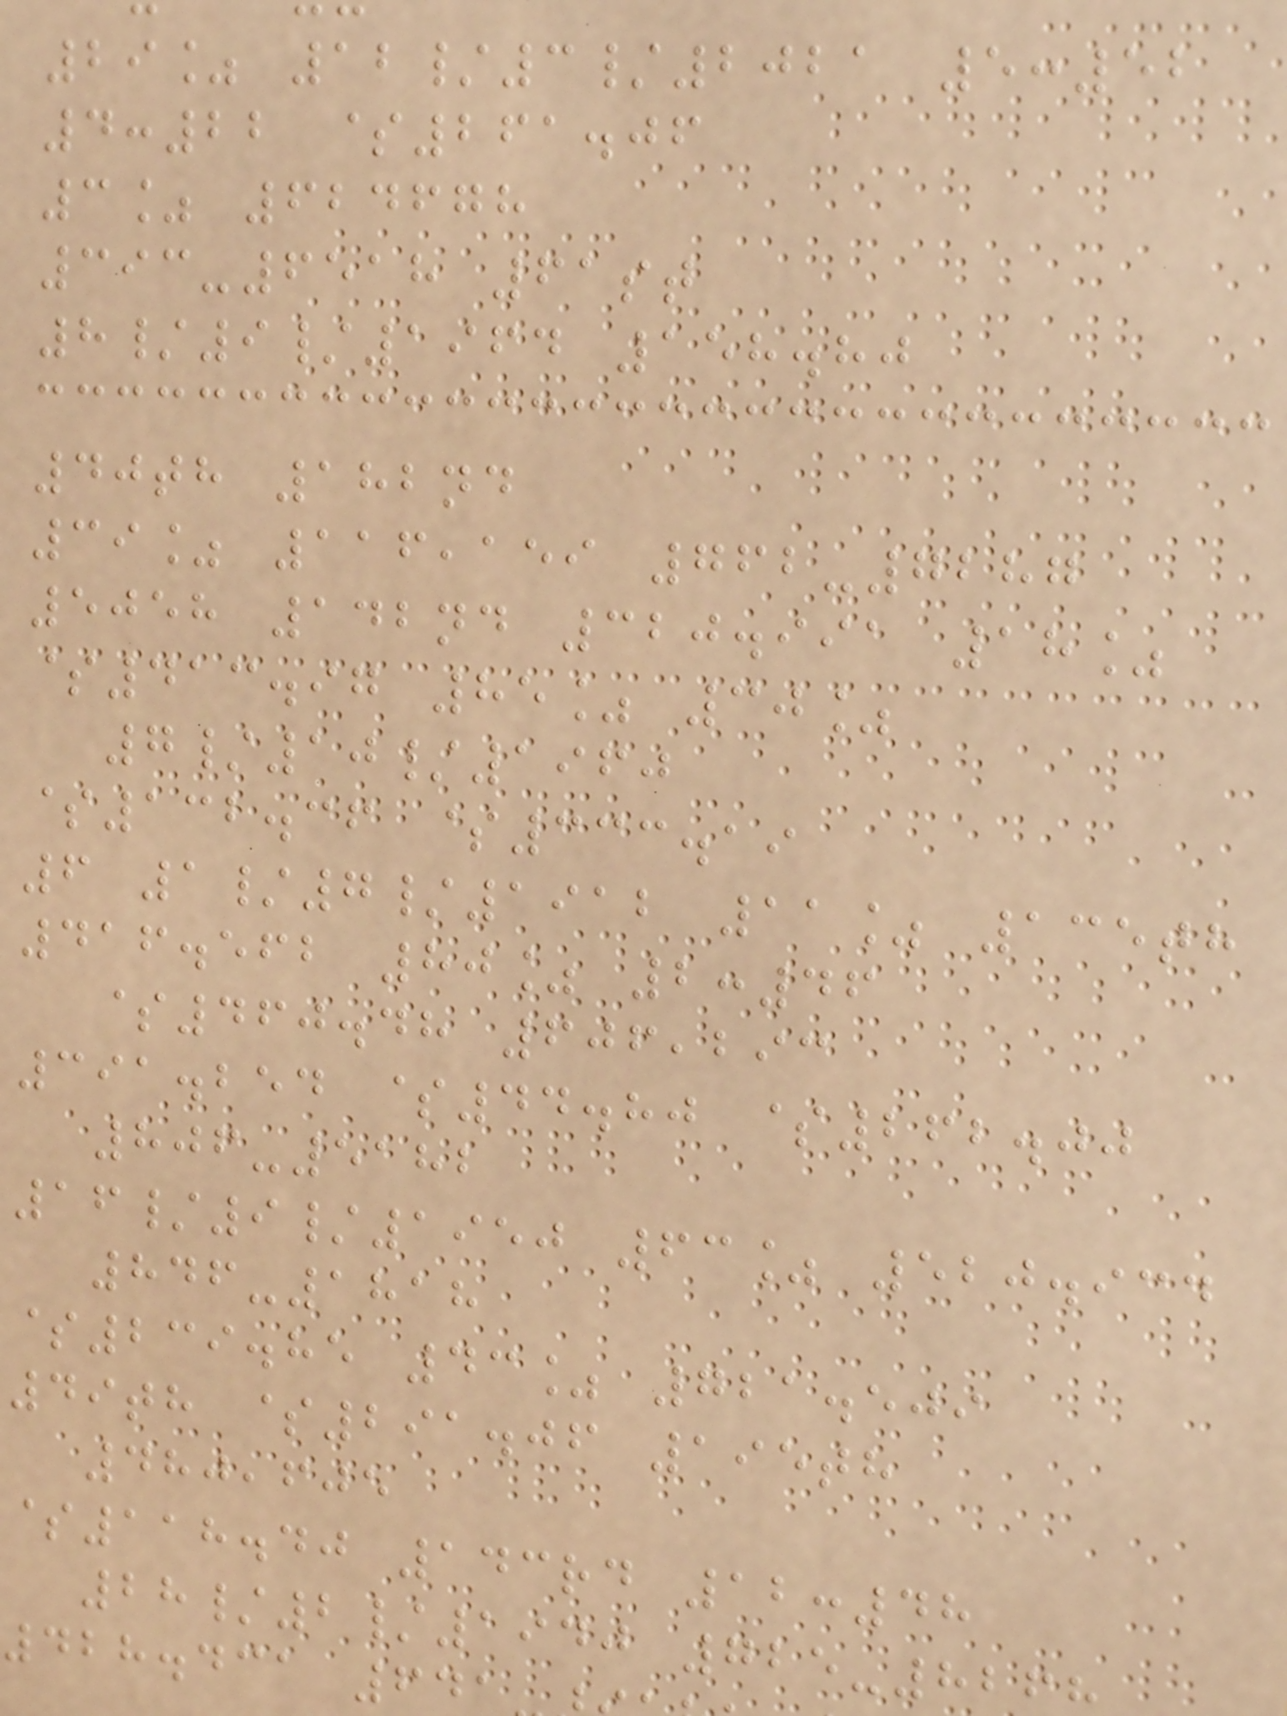29% 12/3/2021 5:52
4:22 $261.06
3% 624678
393-6518 61st
8/9/1964 158.80
40th 182nd
39% 116,159 762-7287
5058 142nd 320.991 18%
$413.97 85% 30%
7/10/1960
$132.36 $333.19
6 1/7/1912 11% 135th
416.562 80% 2:46
$460.48 606,293
391.254 $44.80 $262.00
806-5182
16/9/1950 63% 520.934
846-1818
$239.85 43% 721.509
49th $291.06 195th
480,605
$118.40 143rd 12:48
28/2/1940 725-82
428.431 64
